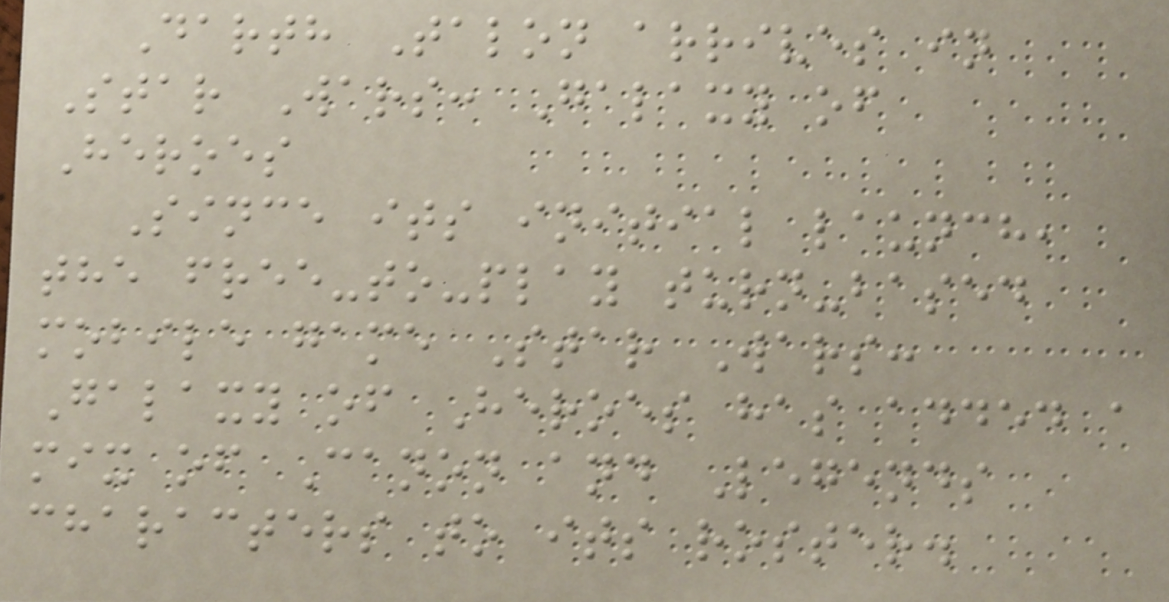Darth Talon arrives in
Star Wars: Galaxy of
Heroes
Since its initial launch,
the free-to-play turn-based
mobile game Star Wars:
Galaxy of Heroes has added a
mix of Canon and Legends
characters to its roster.
